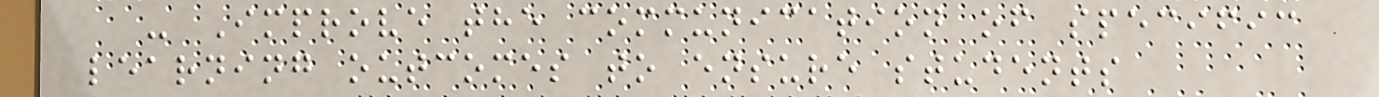- Improve the communication of specific
learning outcomes to ensure students
